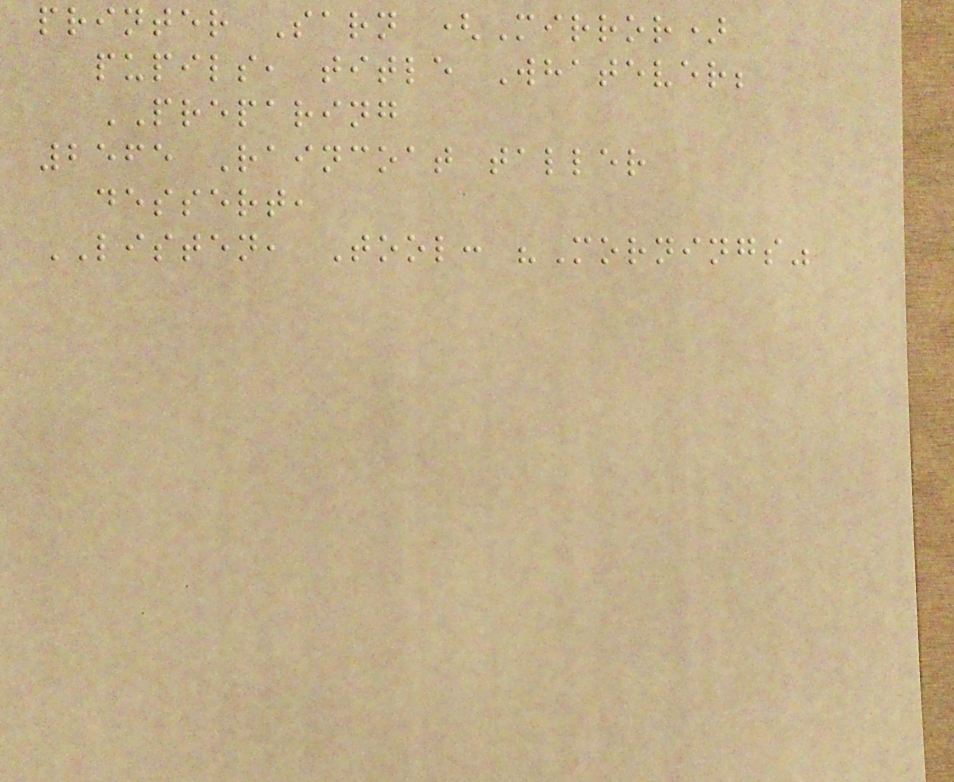printer Sarn (Mirror)
pupils, title Whatever;
PREPARING
2565 Raincoat taller
dessert,
LISTEN, Tool: "Mornings"
